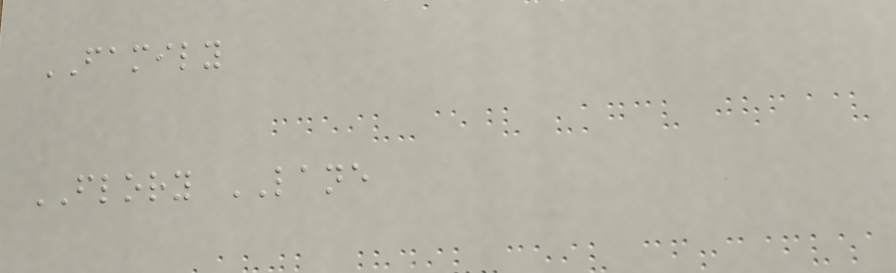FAMILY
FLORY LANE
